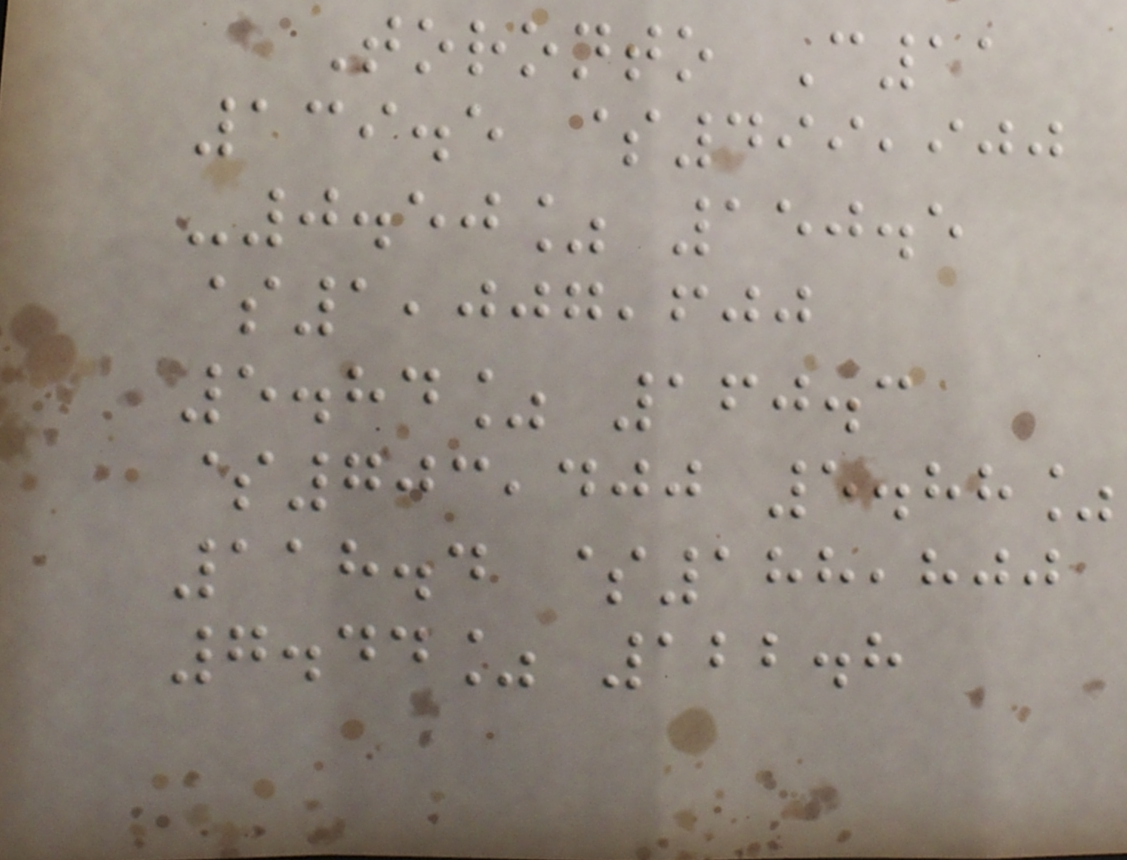Toronto C11
139.5 $499,900
-0.50% 150.5
$1,007,600
5.84% 160.3
$703,400 5.88%
118.4 $188,800
7.44% 122.8
